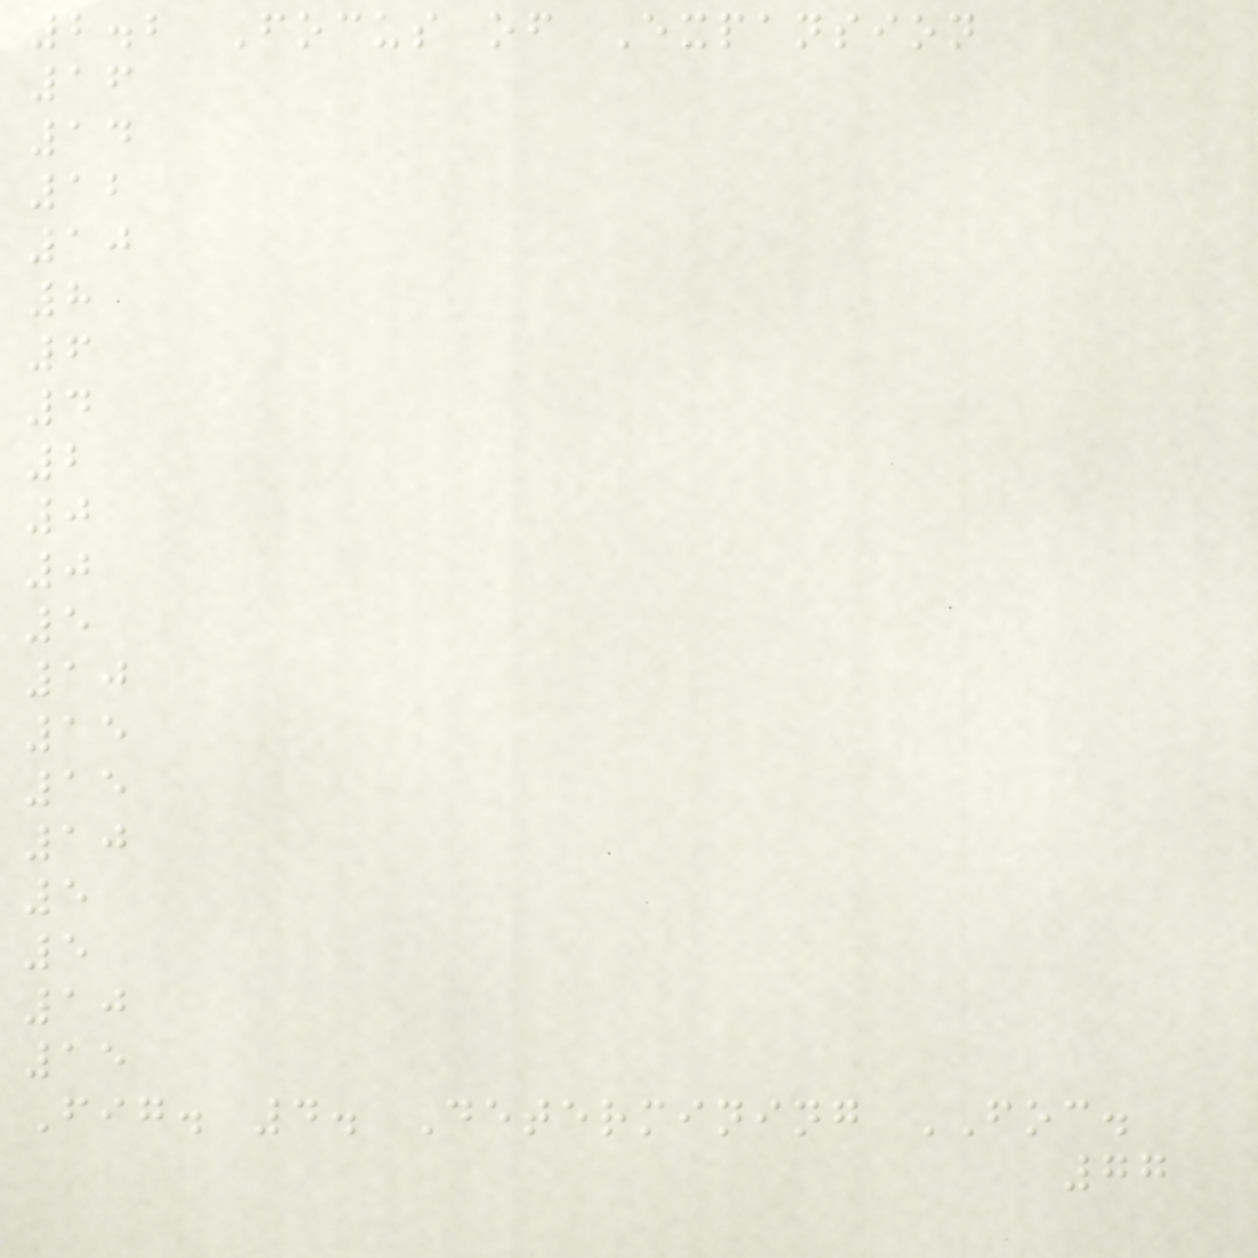2.2 Focus of Expansion
16
14
12
10
8
6
4
2
0
0
5
10
15
15
10
5
5
10
15
Fig. 4. Determining FOC.
77
